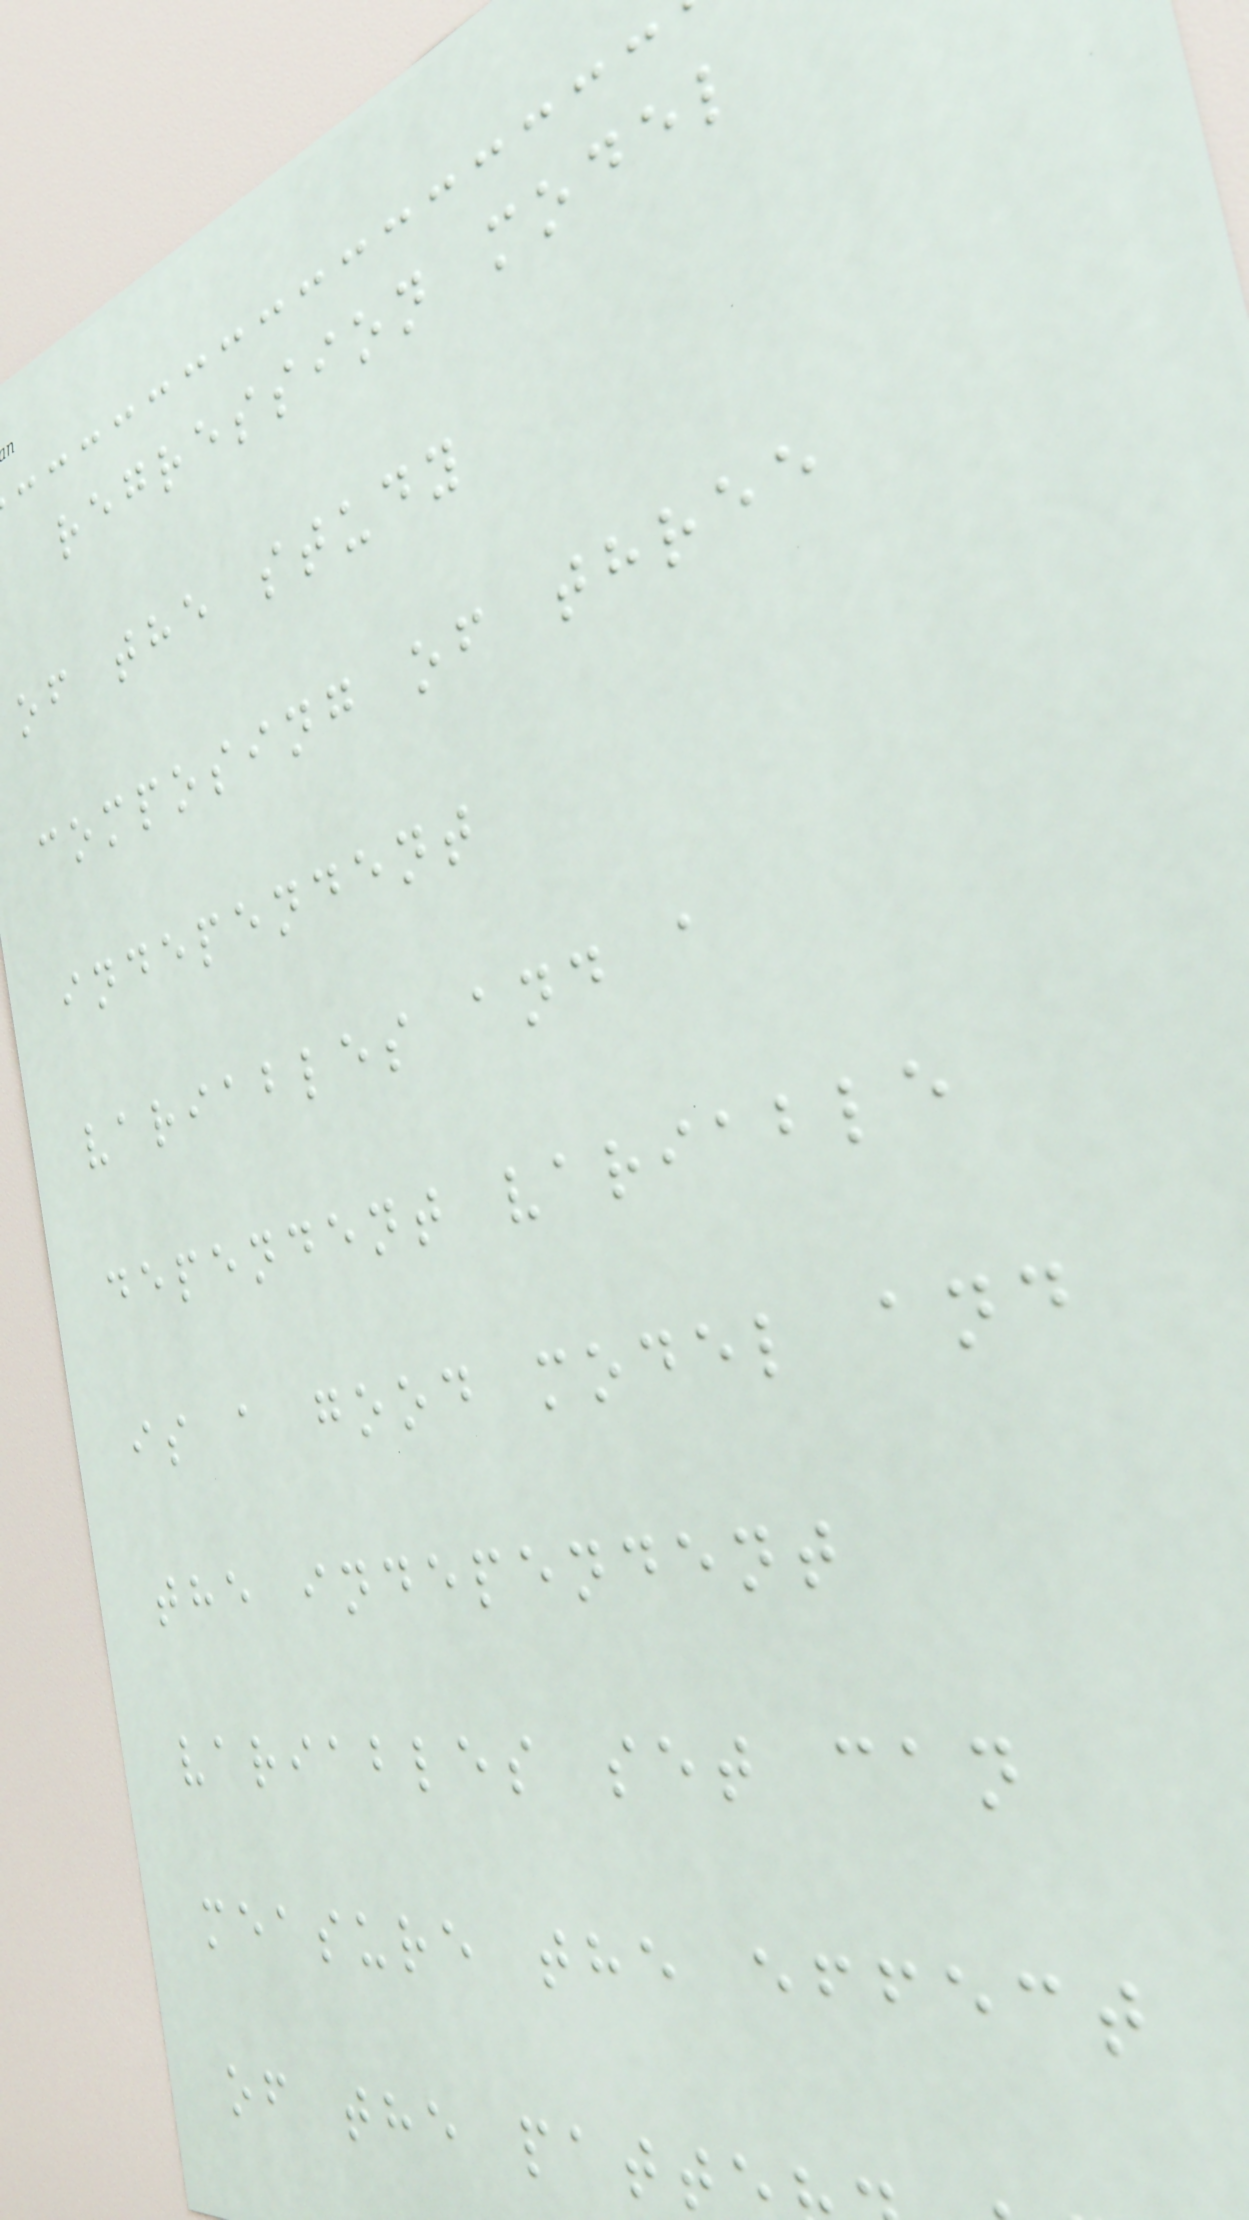regression model
of the study
composing of three
independent
variables and a
dependent variable
is a good model and
the independent
variables set can
measure the effect
of the patt
